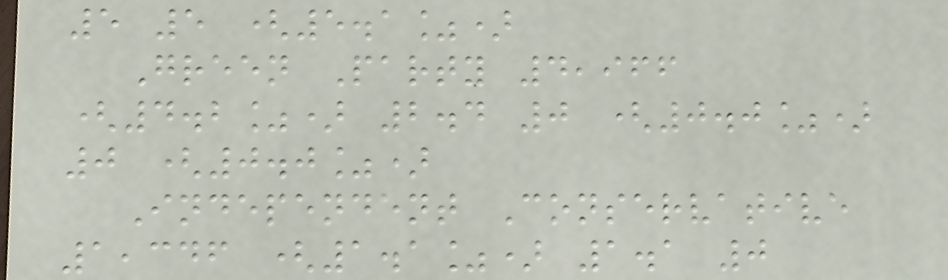5 5 (5.1%)
Green Party 4,966
(4.2%) 2.4 0 (0.0%)
0 (0.0%)
Independent Conservative
1,346 (1.1%) 1.1 0
